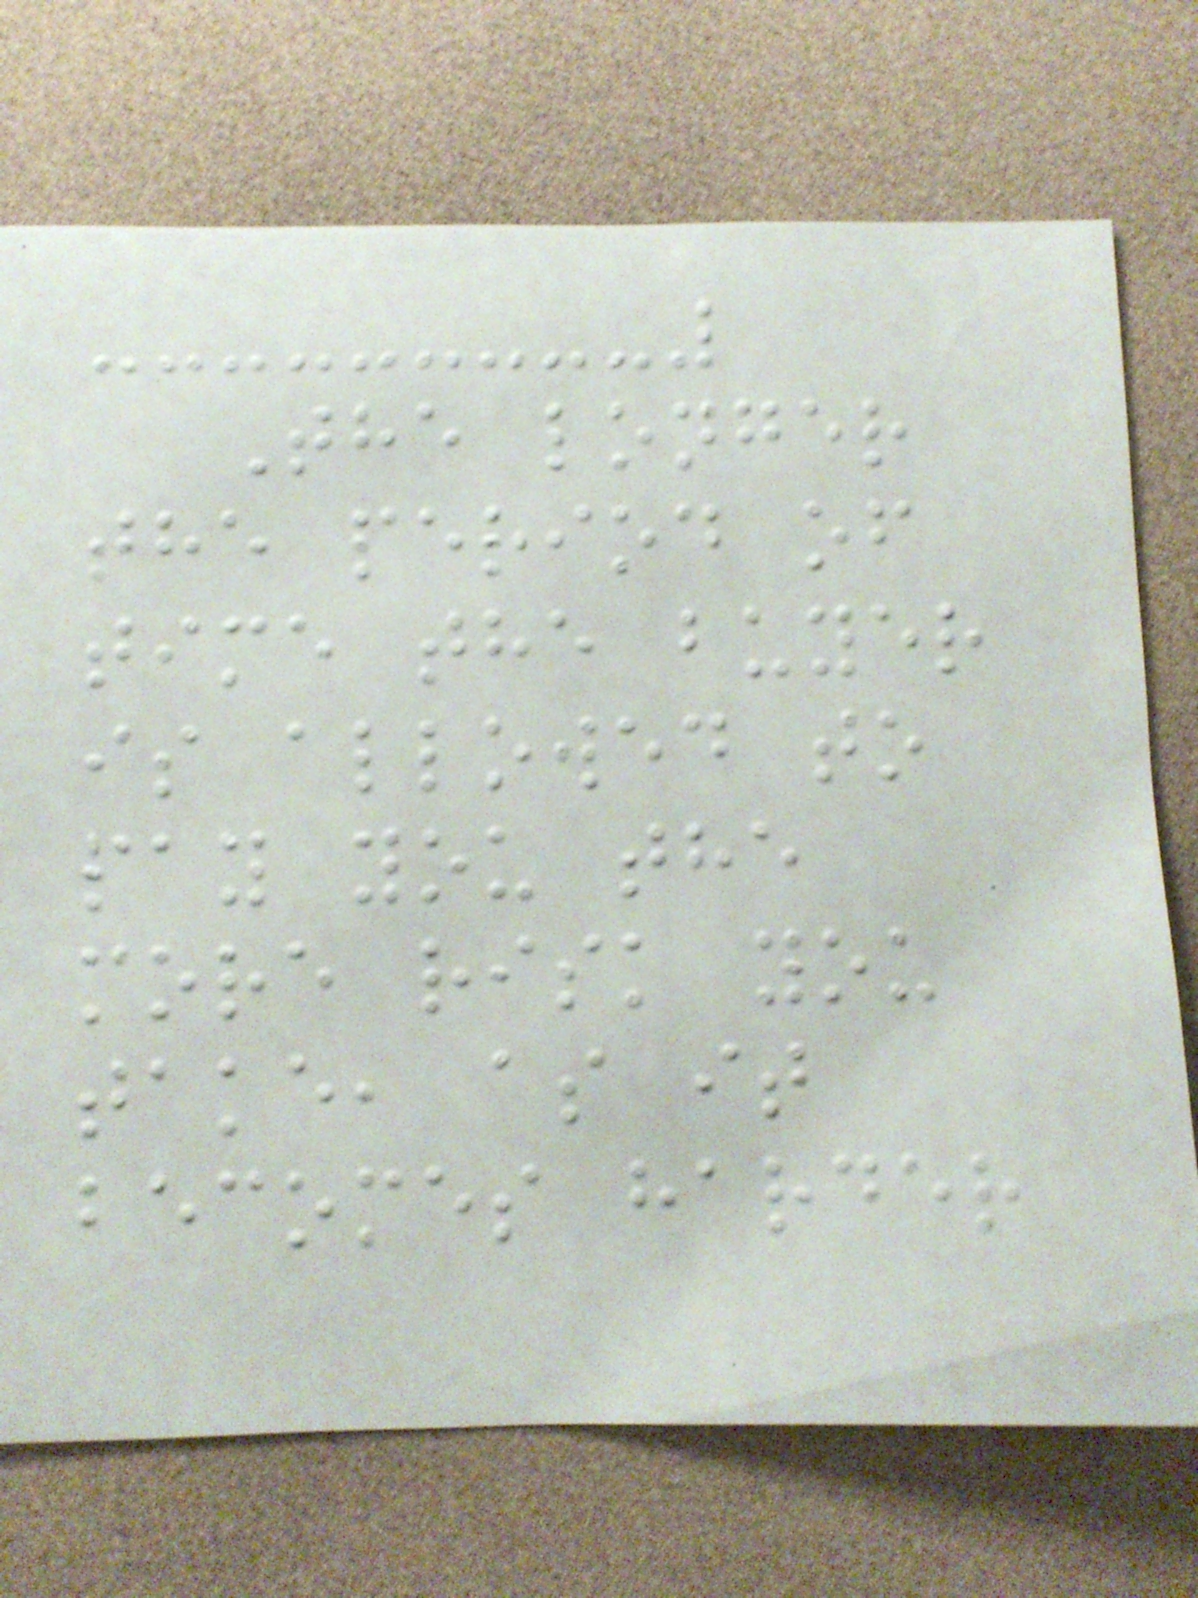The longer
the period of
time the buyer
is allowed to
pay you the
more risk you
take, as it
becomes harder
